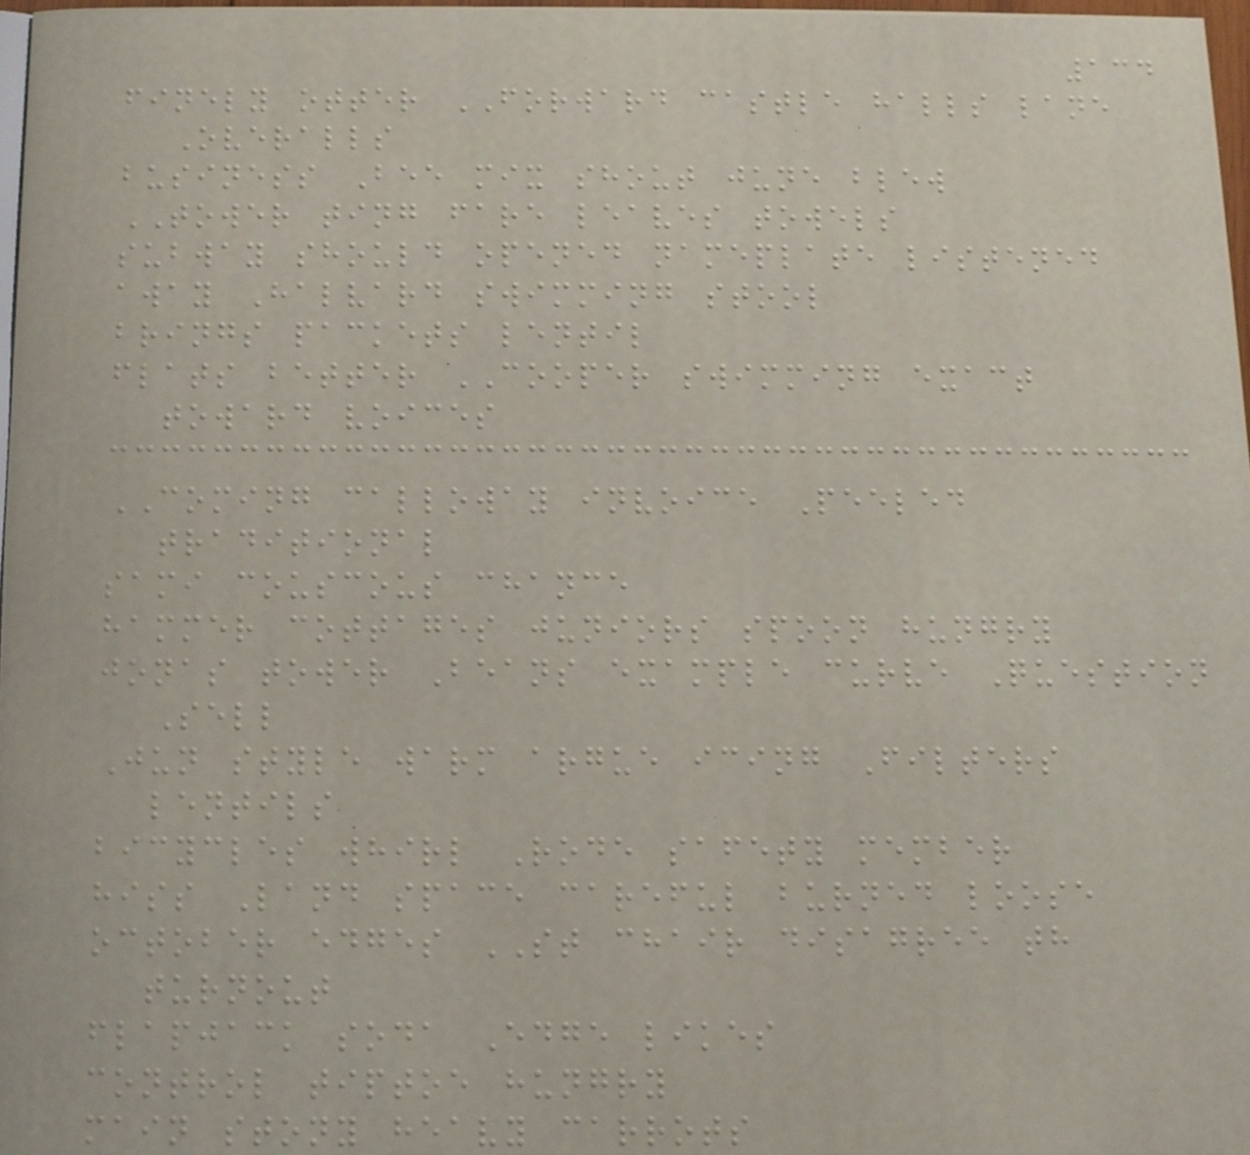134
finely otter FORWARD castle halls lane
Overalls
business Bee mix shout june blew
TOWER ting fare leaves towels
subway should opened nameplate listened
away Halvard swimming stool
brings packets lentil
flats better COOPER swimming exact
toward voices
COMING calloway invoice Peeled
traditional
sami couscous chance
hammer cottages juniors spoon hungry
jonas tower Beans example curve Question
Sell
Jun style warm argue icing Filters
lentils
bicycles whirl Rode safety member
hiss Land space careful burned loose
october edges ST chair disagree th
turnout
flapjack soda Edge likes
control tiptoe hungry
main stony heavy carrots
